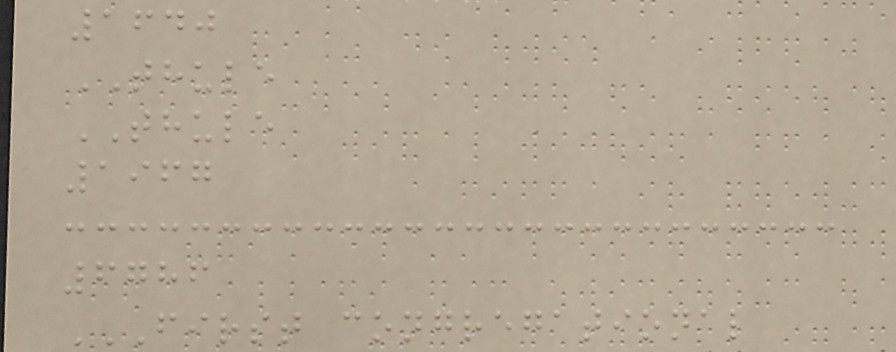1640
THULE
THULE
1967
6786
FIRST CONGREGATIONAL
